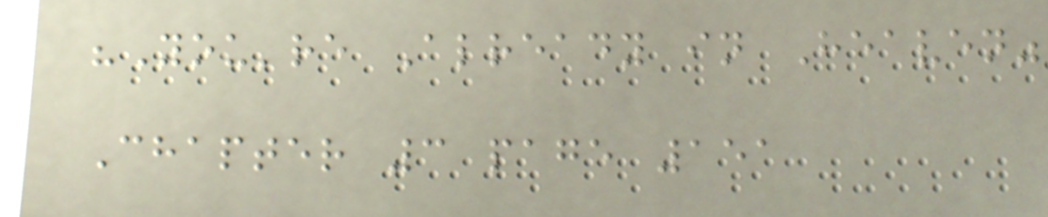"You're Already in Heaven"
Chapter 3 page 151
